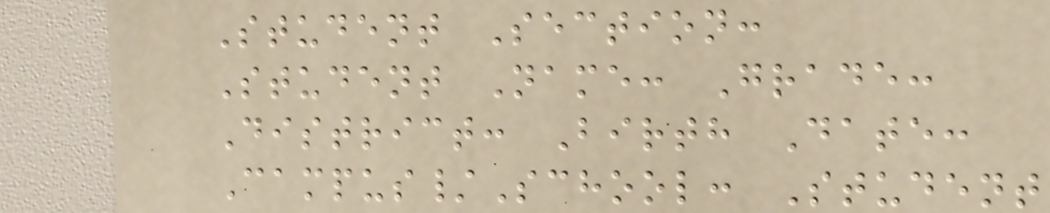Student Section:
Student Name: Grade:
District: Birth Date:
Campus/School: Student
